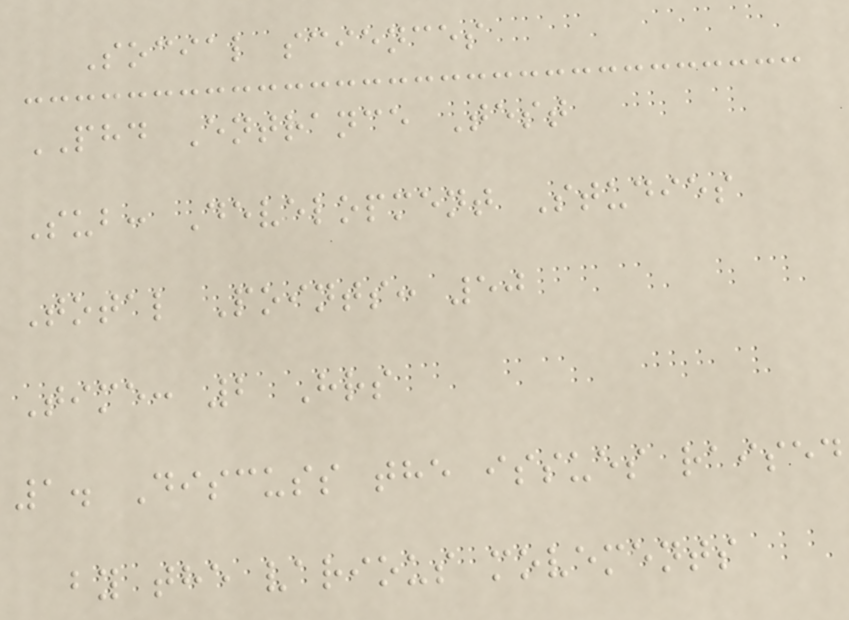Social sciences
PHD Entrance Test
Sub: Development Studies
Total Points: 50
Time: 2 Hrs
1. Discuss the issues raised
by the various movements
